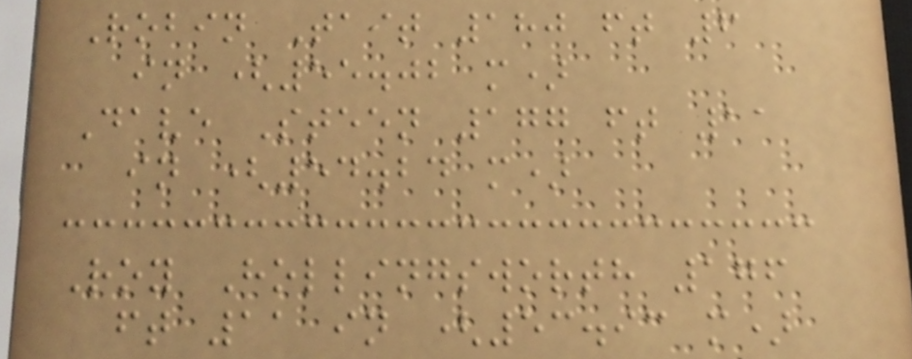Robin Tait 180 ft 6
in (55.02 m)
Dave Steen 177 ft 11
in (54.24 m)
Roy Hollingsworth 176
ft 11 in (53.93 m)
